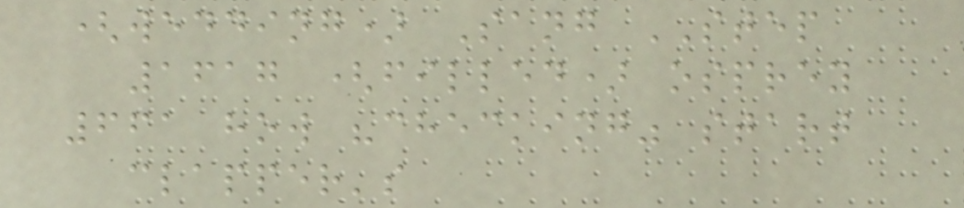(wedding) Sang STEP
1617 (filled) osprey
661 how "checking" start
clapper's
